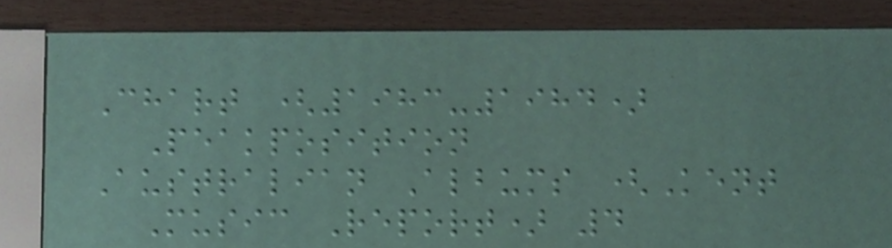Chart (1983-1984)
Peakposition
Australian Albums (Kent
Music Report) 4
